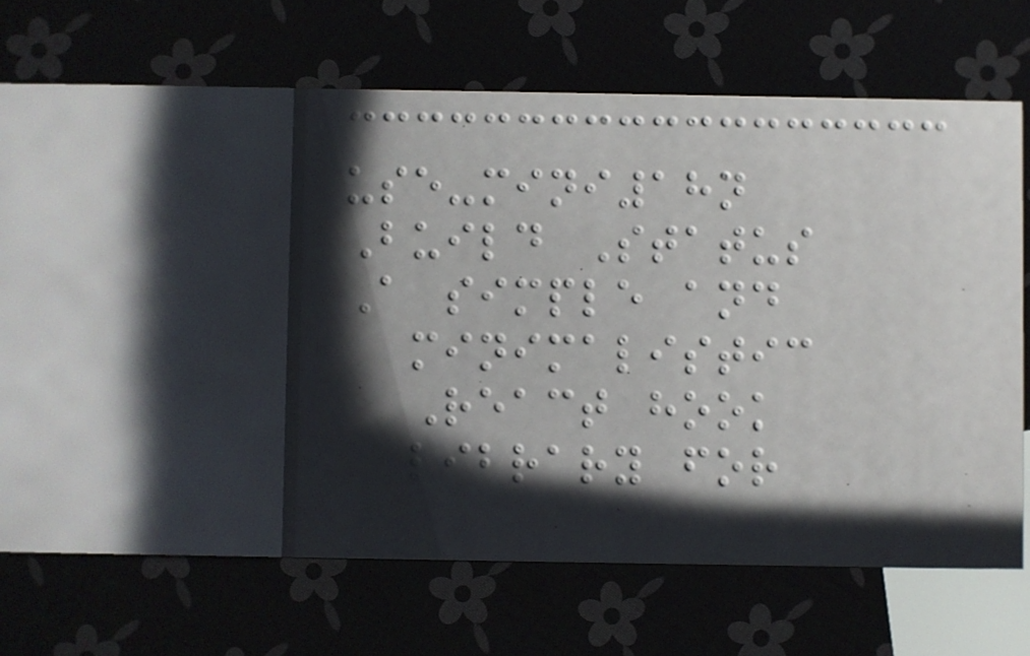use-mini18n
Build Status
A simple and
minimalistic
React hook
library for
